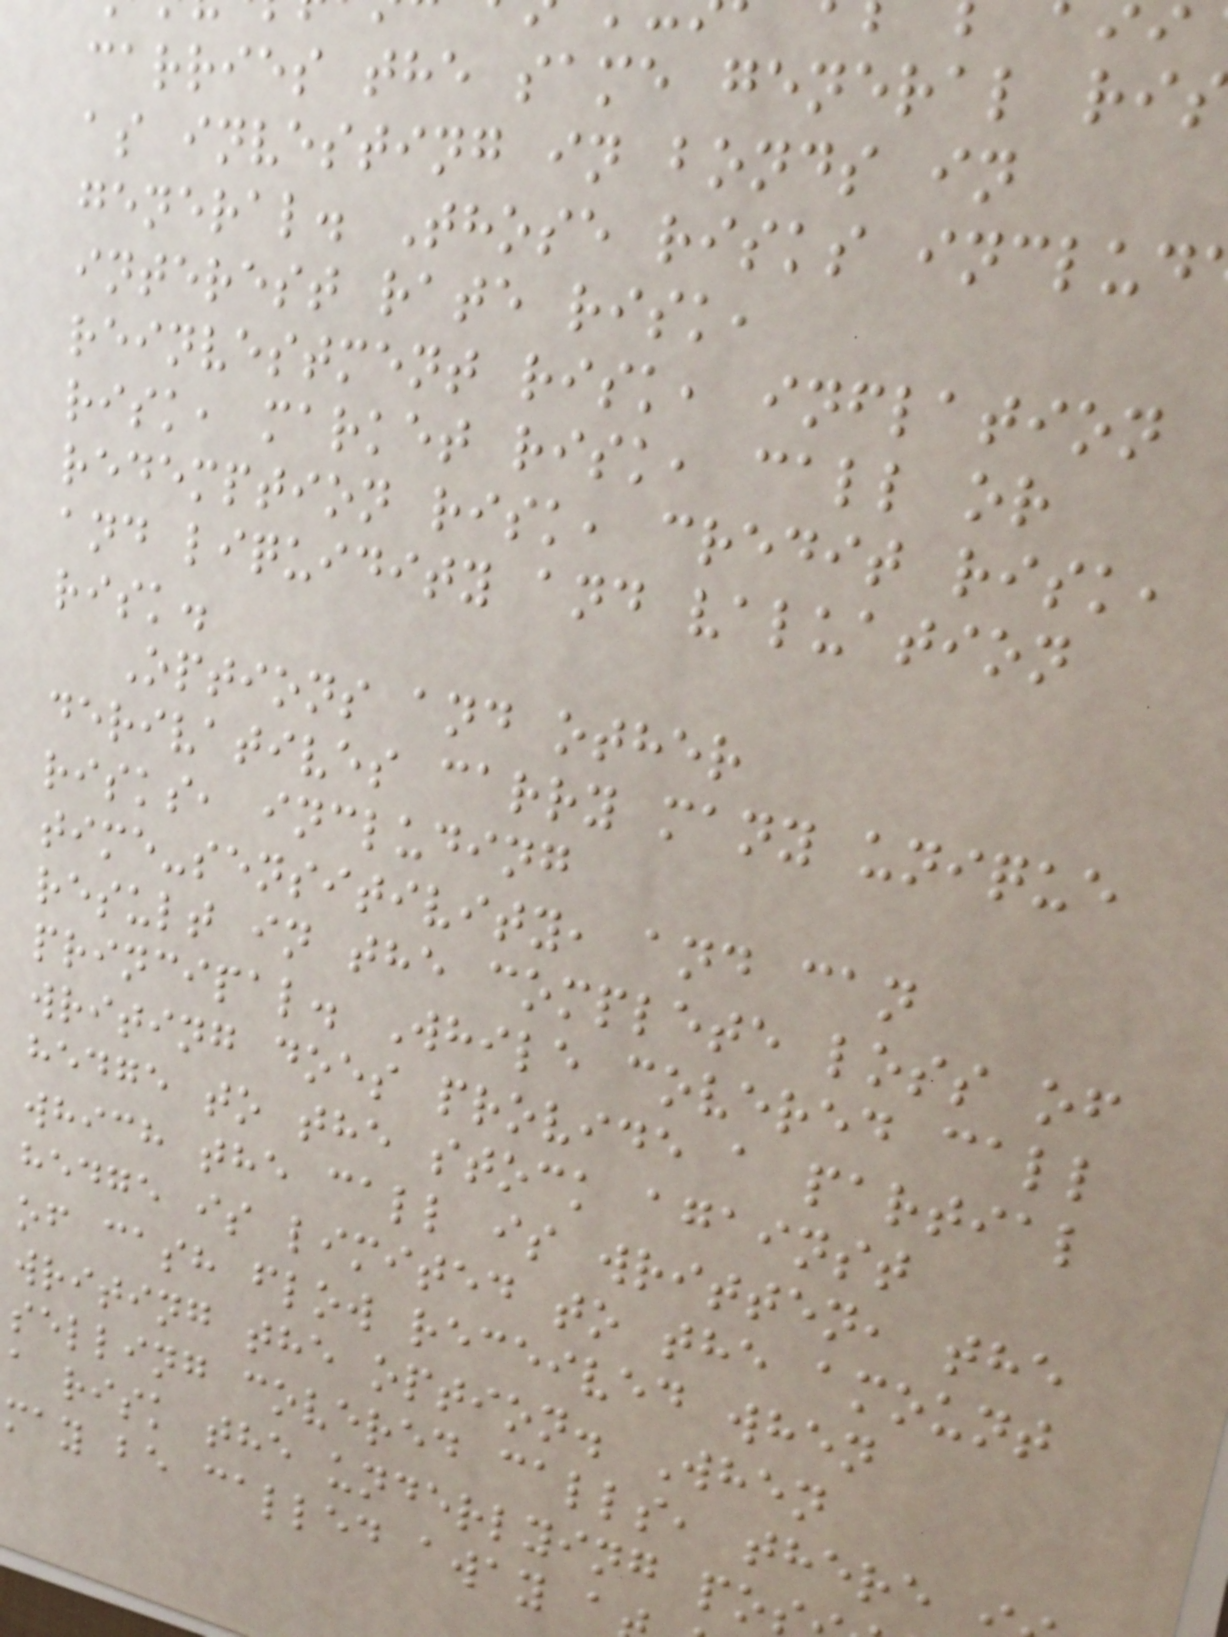carries the same general ri
as investing in bonds in
general. Those risks includ
interest rate risk,
reinvestment risk, inflation
risk, market risk, call or
redemption risk, credit risk,
and liquidity and valuation
risk.
Options and other
derivatives carry many unique
risks, including
time-sensitivity, and can
result in the complete loss of
principal. While covered call
writing does provide a partial
hedge to the stock against
which the call is written, the
hedge is limited to the amount
of cash flow received when
writing the option. When
selling covered calls, there
a risk the underlying po
may be called away a
